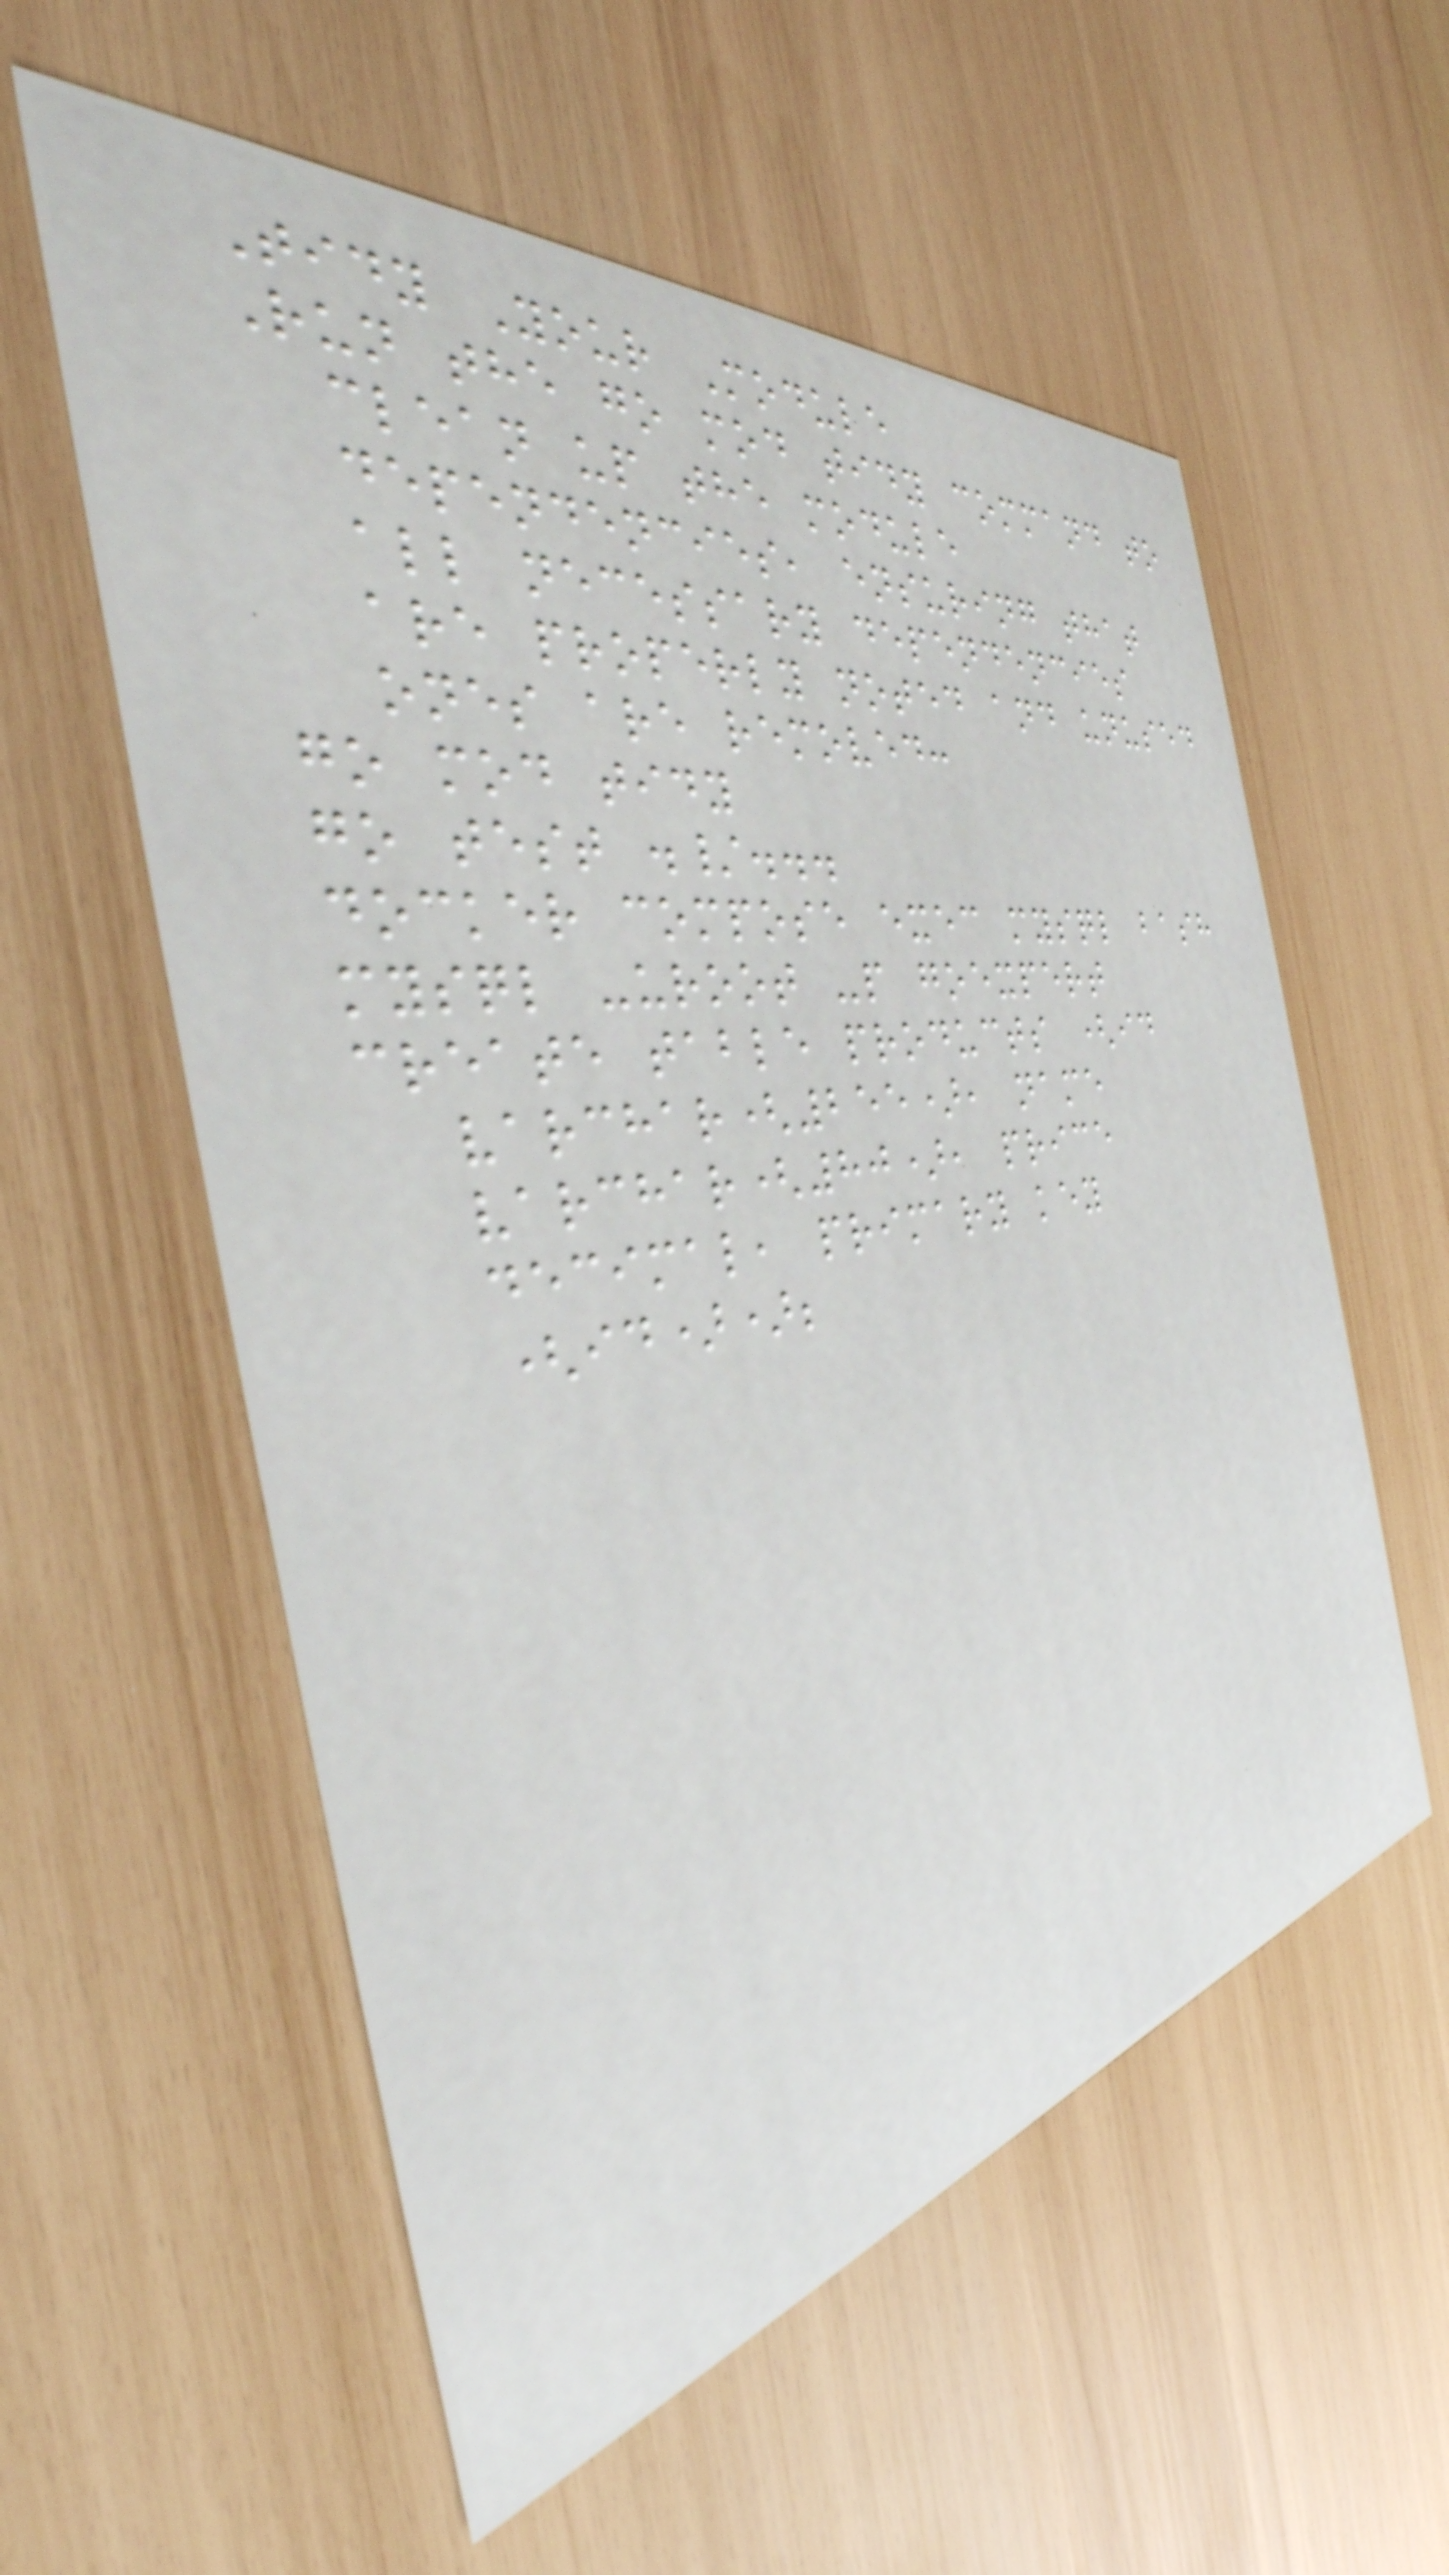Tidy Your Module
Run the go mod tidy command to
clean up the module
dependencies, ensuring that
all necessary dependencies
are properly noted and unused
ones are removed:
go mod tidy
go test ./...
docker compose exec mysql bash
mysql -uroot -p goexpert
create table products (id
varchar(255), name
varchar(80), price
decimal, primary key
(id));
